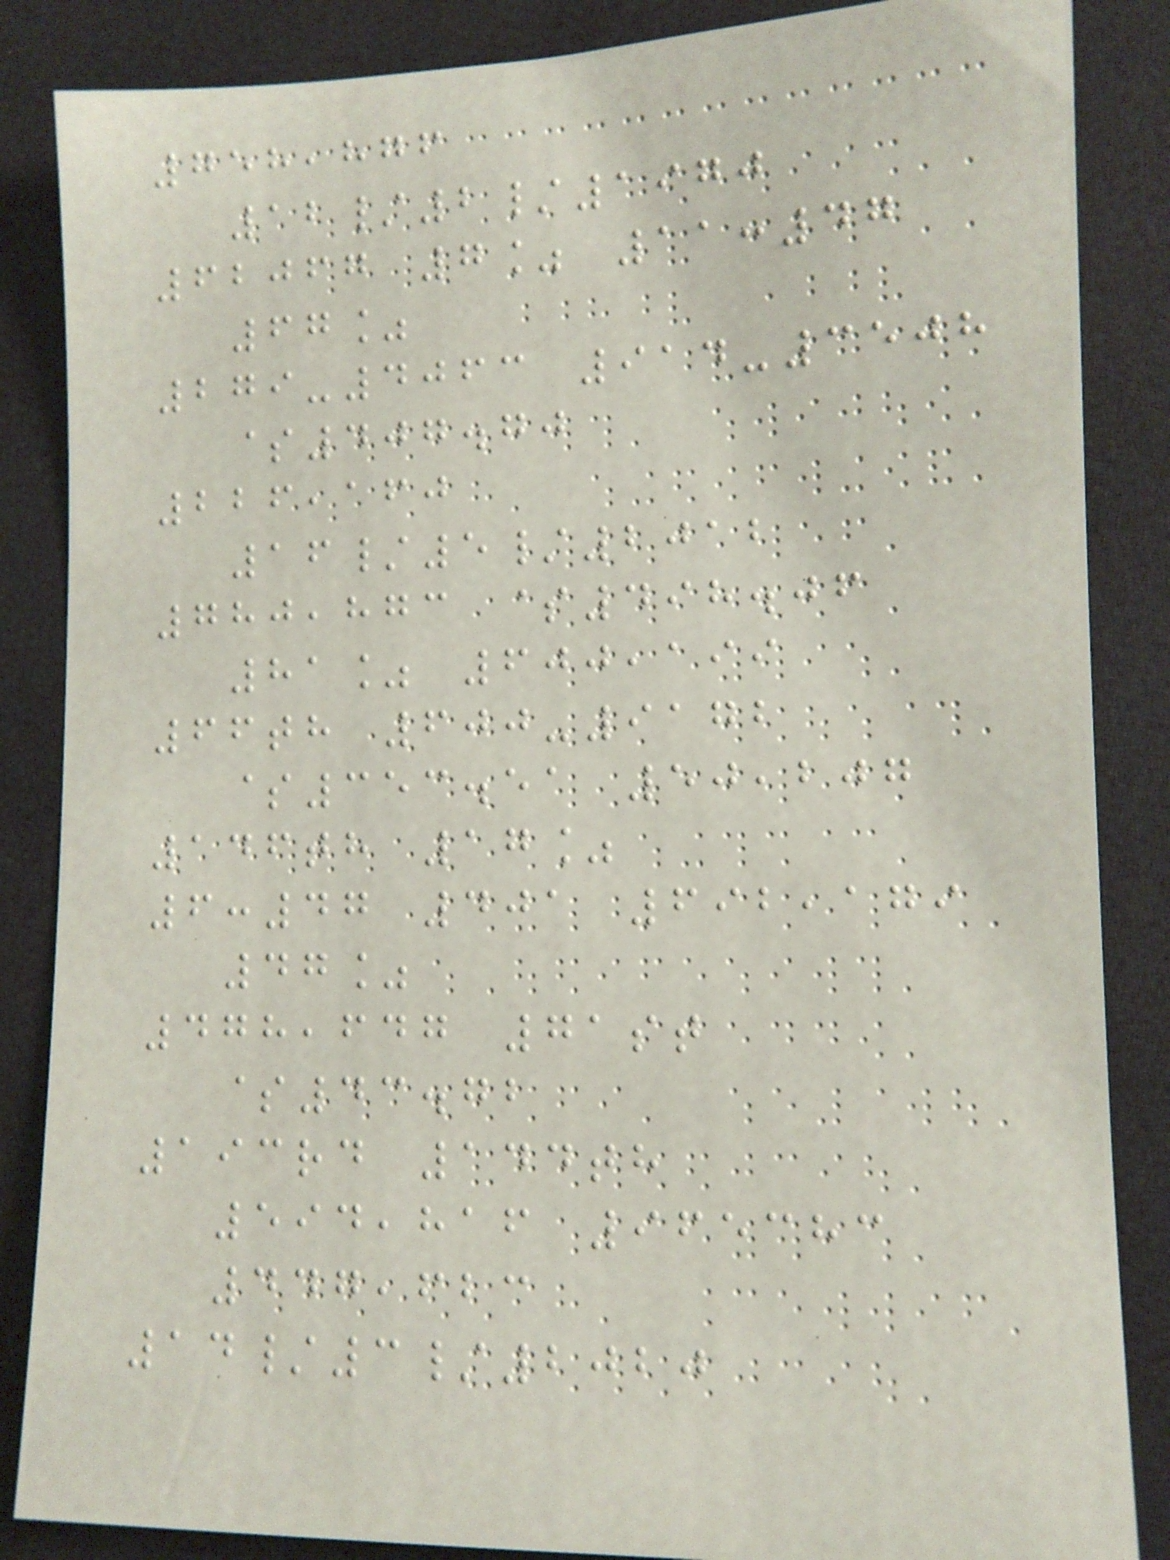758,876
12/2/1970
62067 7% 11:47
67%
279-4063 914-3508
$407.70
226,160
16/5/2012
780,873 $498.06
81% 600,199
66th 600-9172
$353.51 50,207
146th 17%
6:47 401 692,179
47%
478,647 71st
$43.72
193rd 144th
594,816 965383
447,623
14/3/2020
